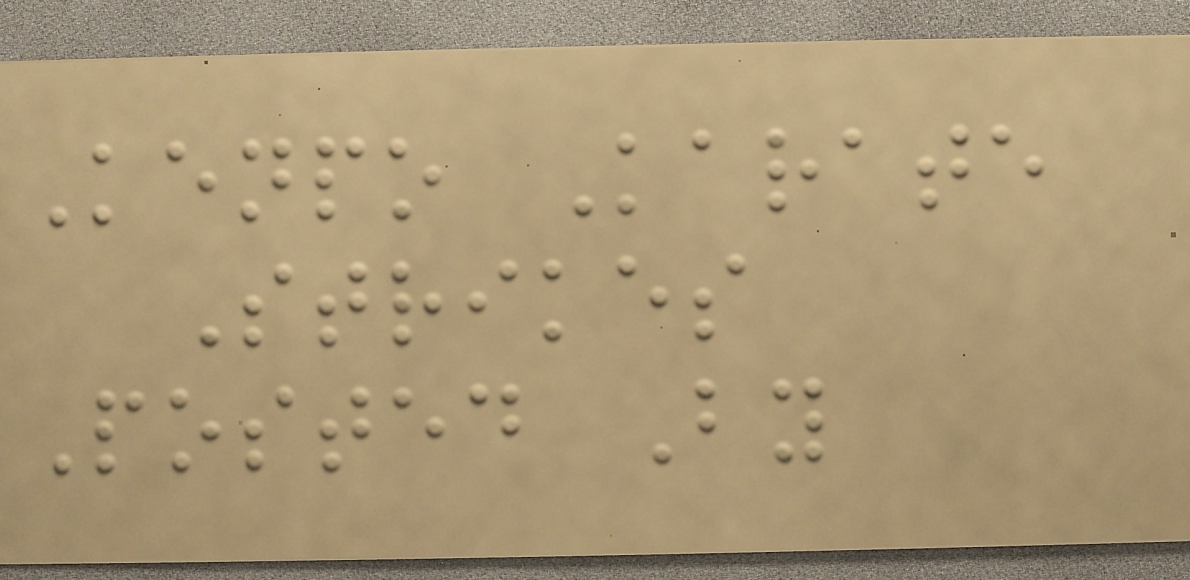Kenpo Karate
Strikes
Posted By
